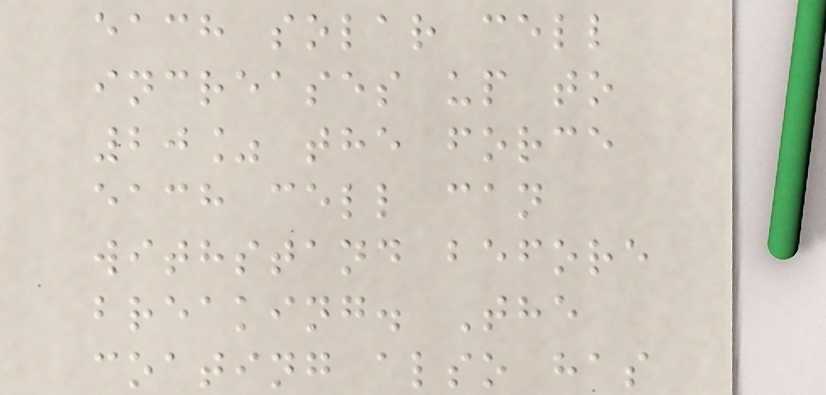each solar cell
increases up to
20% the force
each cell can
withstand before
breaking. The
coating also has
